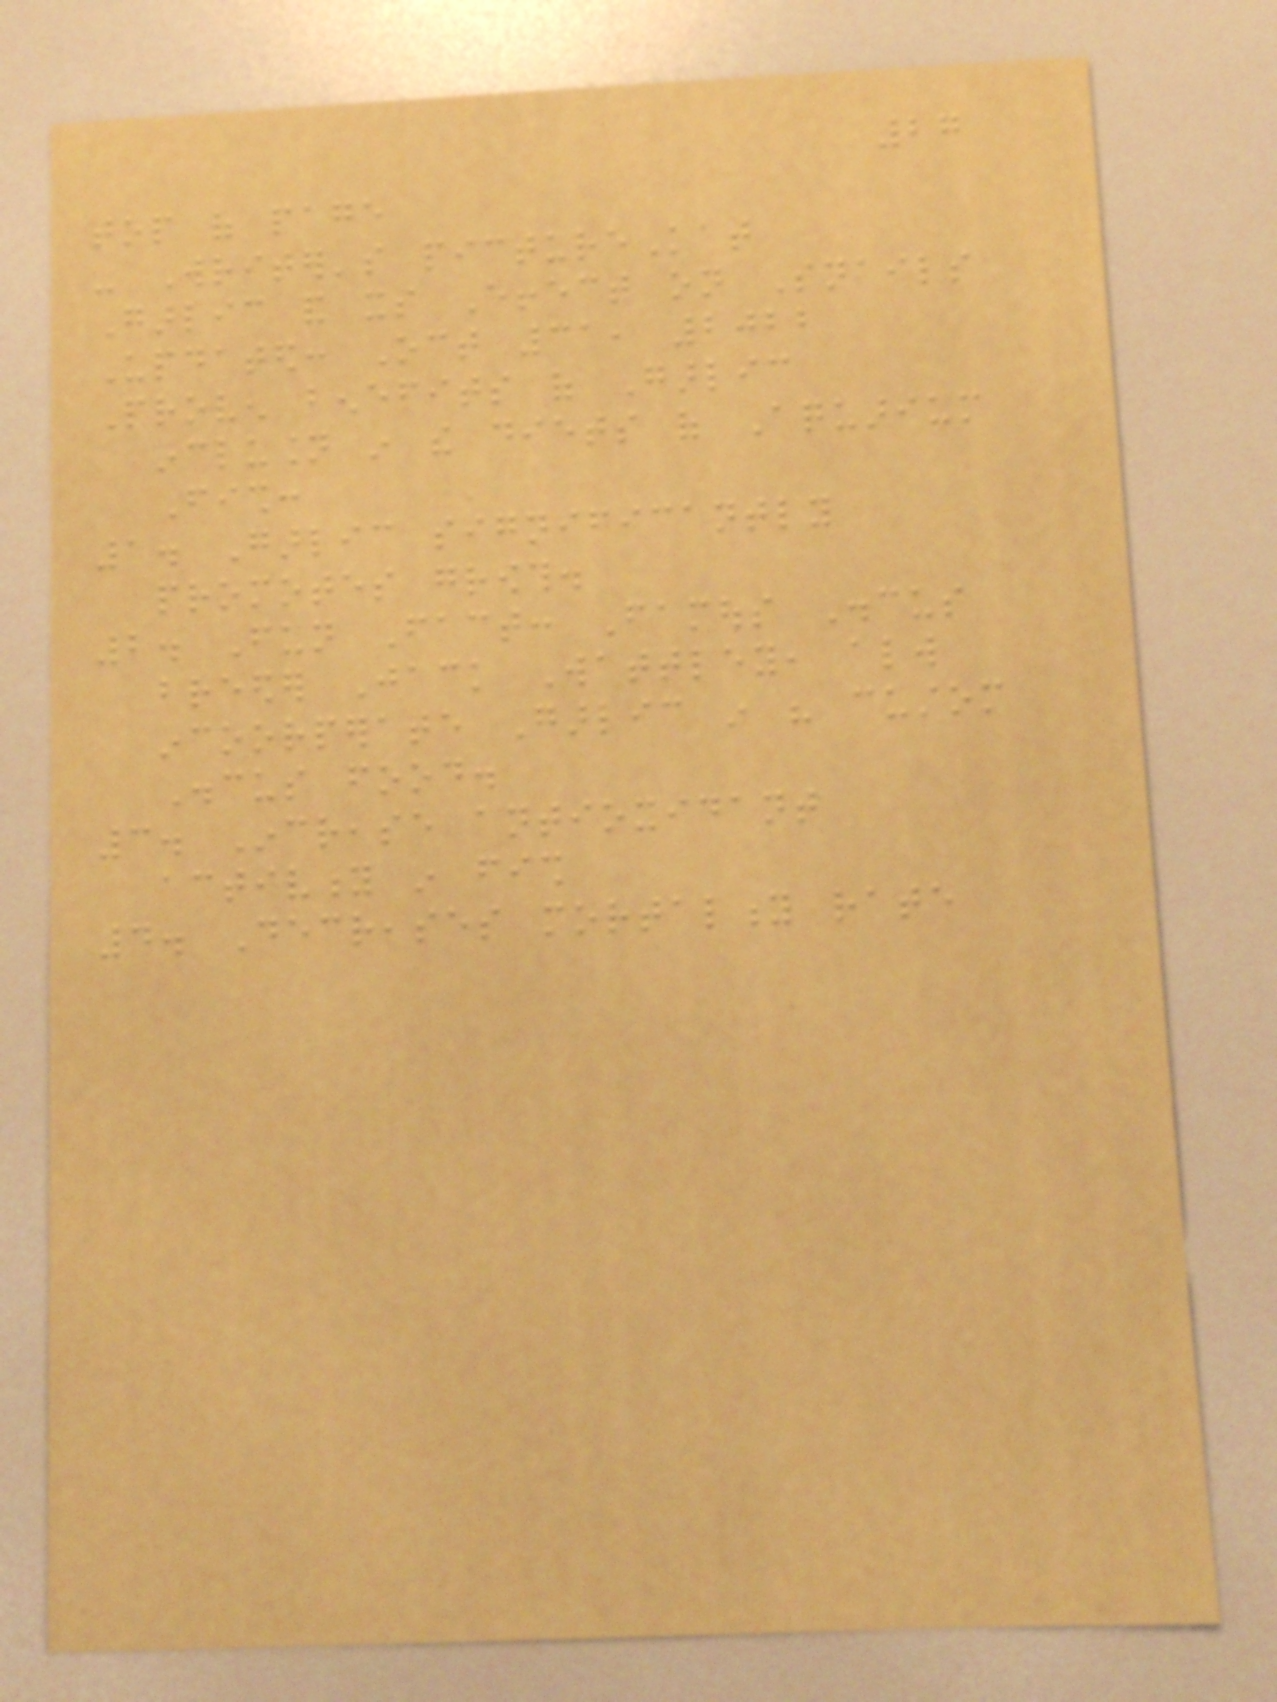27
top of page
- Writer's pictureKat
Garlic and its Effect on Snails
Updated: Oct 31, 2022
Proven benefits of Garlic
inclusion in the diets of Aquarium
Fish:
1. Garlic significantly
promotes growth.
2. Fun Fact: Famous Discus
breeder Jack Wattley, always
incoorperate Garlic in his custom
Discus food.
3. Increase antioxidant
activity in fish
4. Decreases mortality rate
